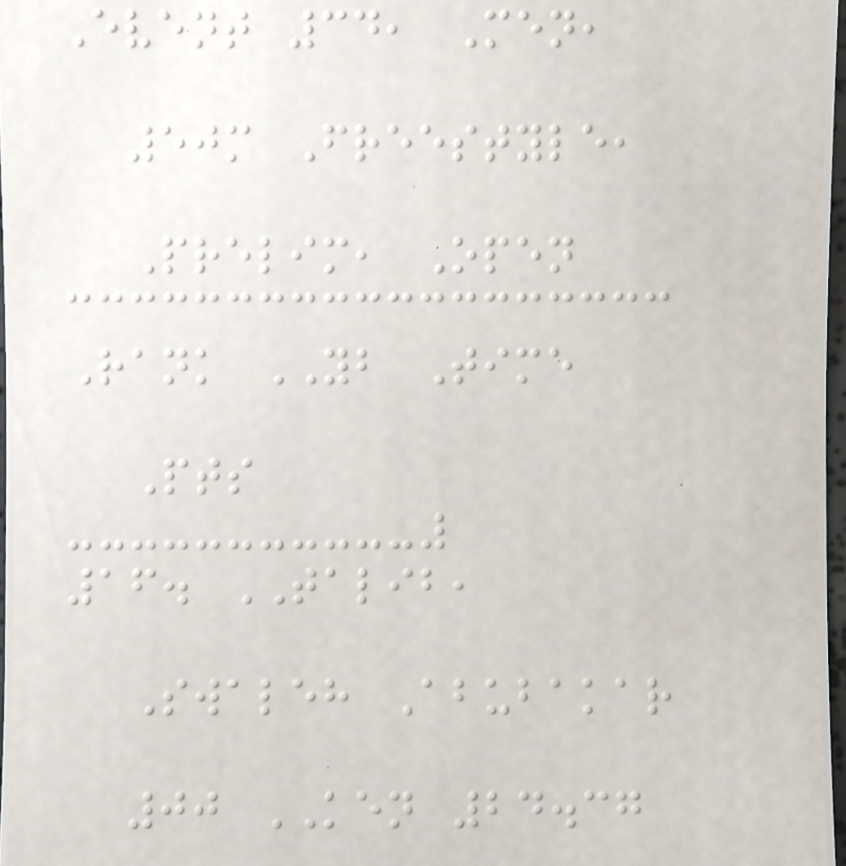Event 34, Men,
50m Freestyle,
Prelim, Open
Rank YB Time
Pts
16. TALIB,
Swaleh Abubakar
00 KEN 24.37
